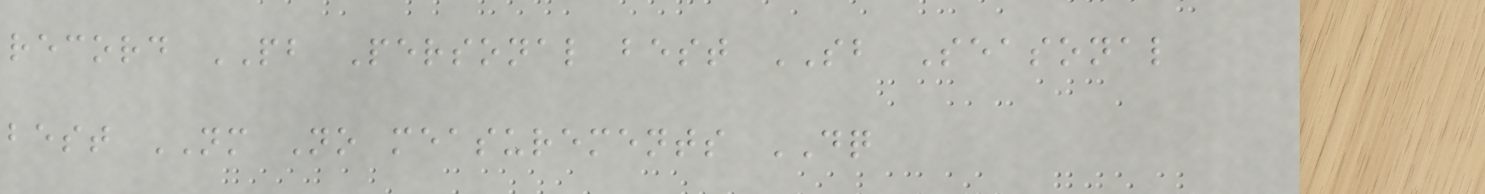record PB Personal best SB Seasonal
best NM No measurements DQ
